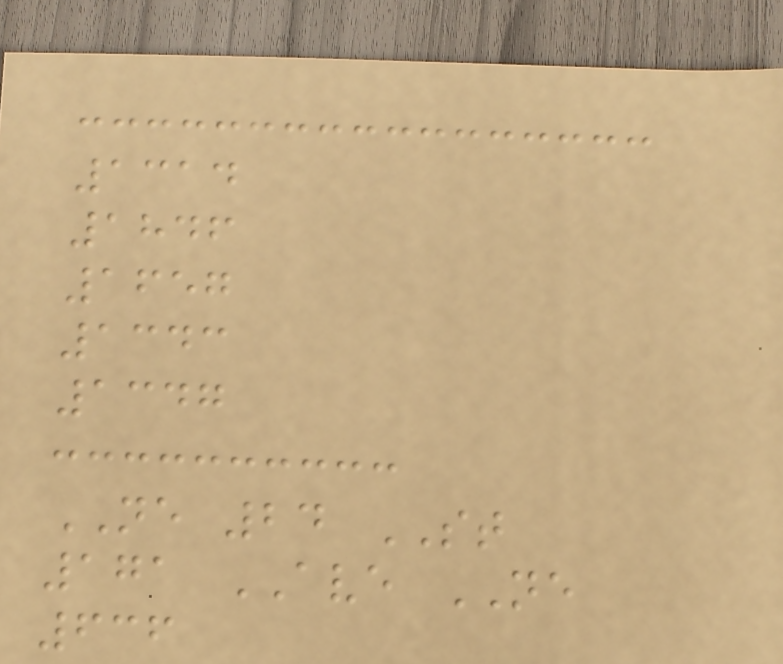1314
1846
1657
1343
1347
NE 24 ST
171 AVE NE
636
